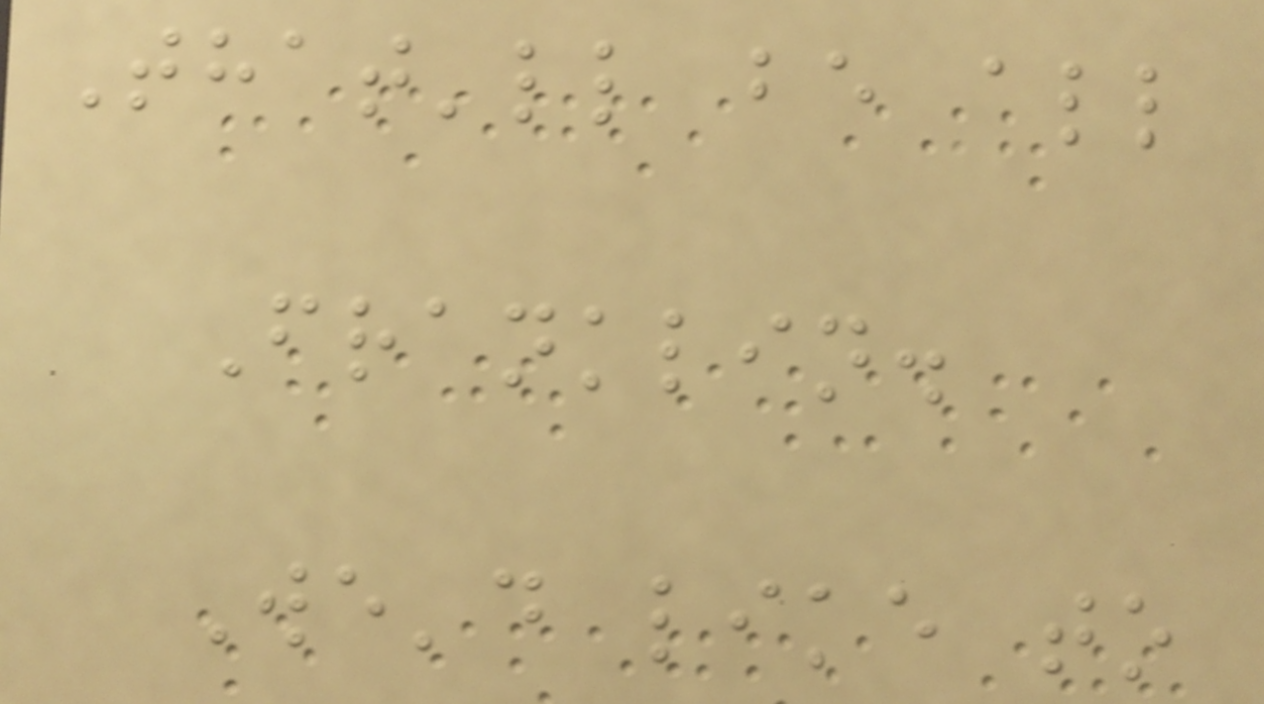That'll be all
Franklin.
We'd like to
